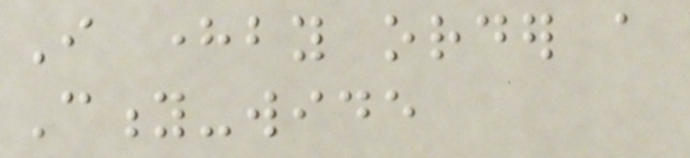I hereby order a
City-wide
